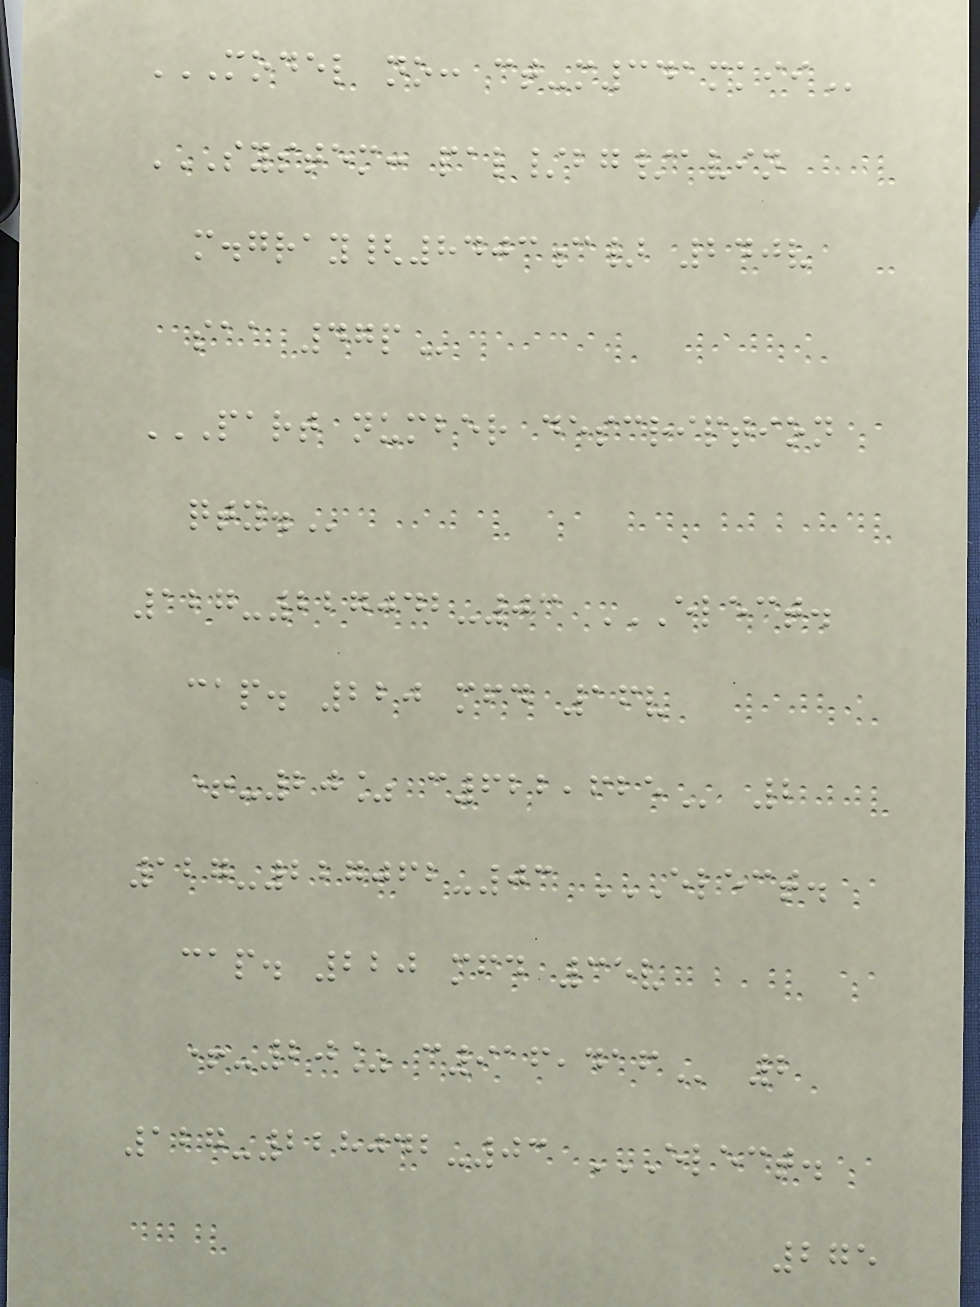MODEL NO: CT-M341MKII
SYSTEM: PAL/BG/AVIN
M.GRAY{8403C} 240V
SAA 47P
PART NUMBER DESCRIPTION
QTY.
127-227042-03 ELECT.
CAP. 220 MFD 16V
+-20% C622,625 2
127-227062-03 ELECT.
CAP. 220 MFD 35V
+-20% C916,416 2
127-228042-03 ELECT.
275
